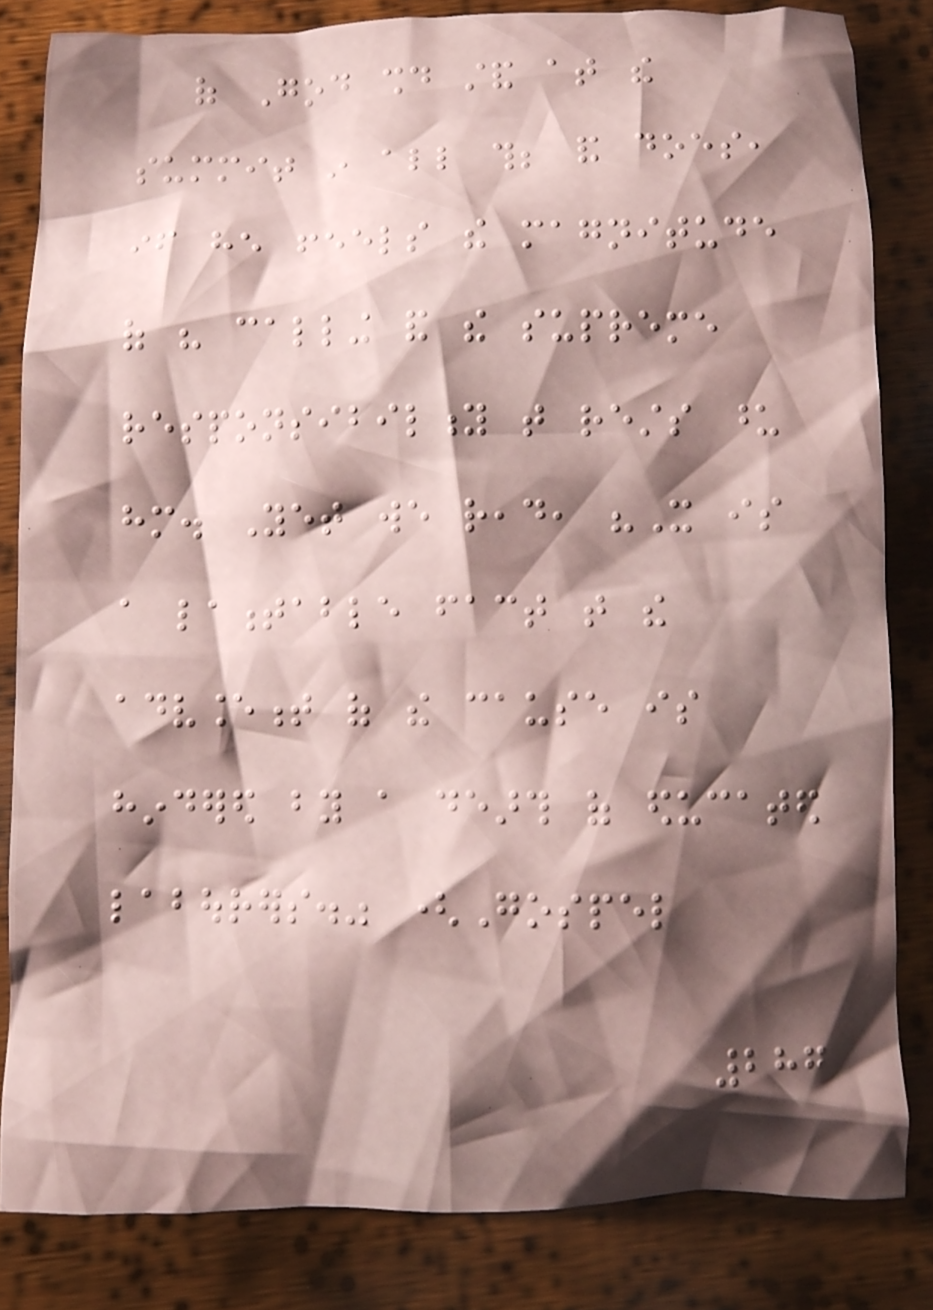of God should stand at the
summit in all this; and does,
if he feels the magnitude
of his calling and the supreme
responsibility that rests upon
him. Yet we read, "It is
a lamentable fact that the
advancement of the cause is
hindered by a dearth of educated
labourers." (Gospel
287
